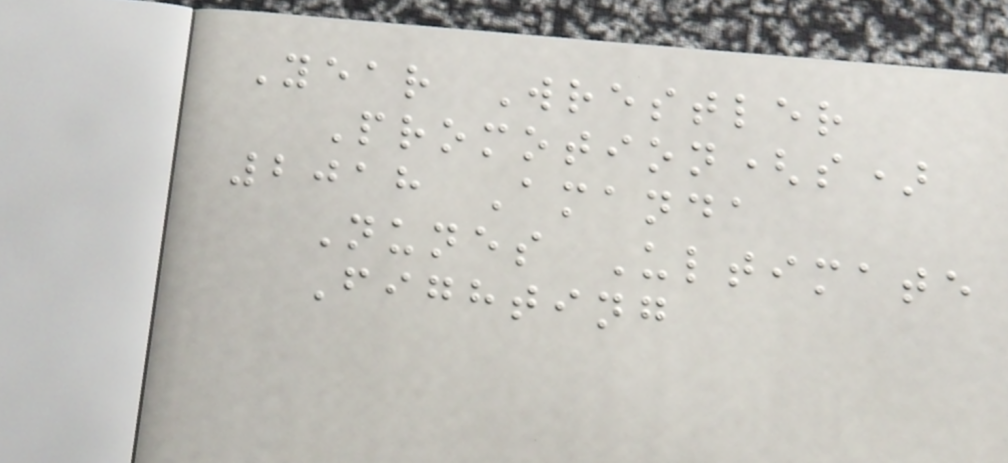Year Wrestler
Promotion(s)
2018 Amanda
Nunes Ultimate
Fighting
